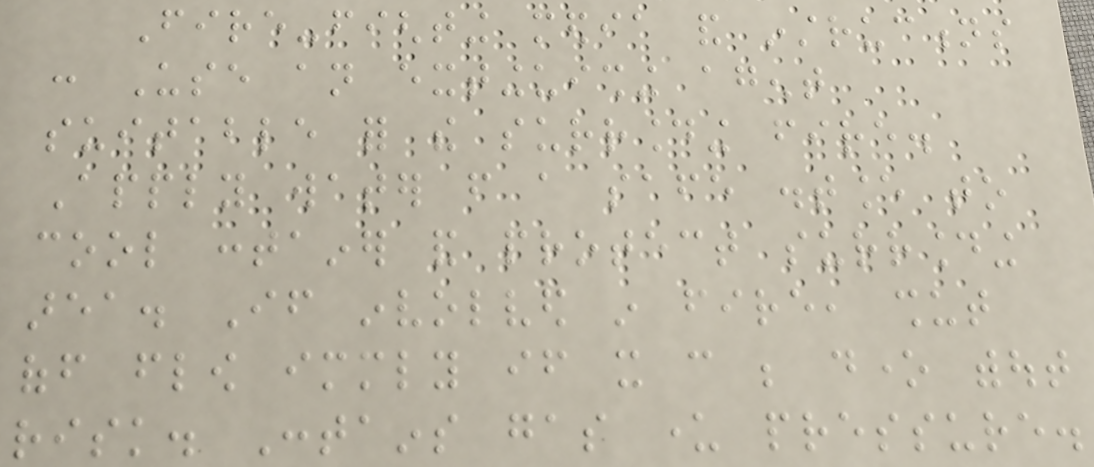Fire-fighting media and instructions
: Use an extinguishing agent
suitable for the surrounding fire.
Apply water from a safe distance to
cool container and protect surrounding
area. If involved in fire, shut
off flow immediately if it can be done without
risk. Contains gas under pressure.
